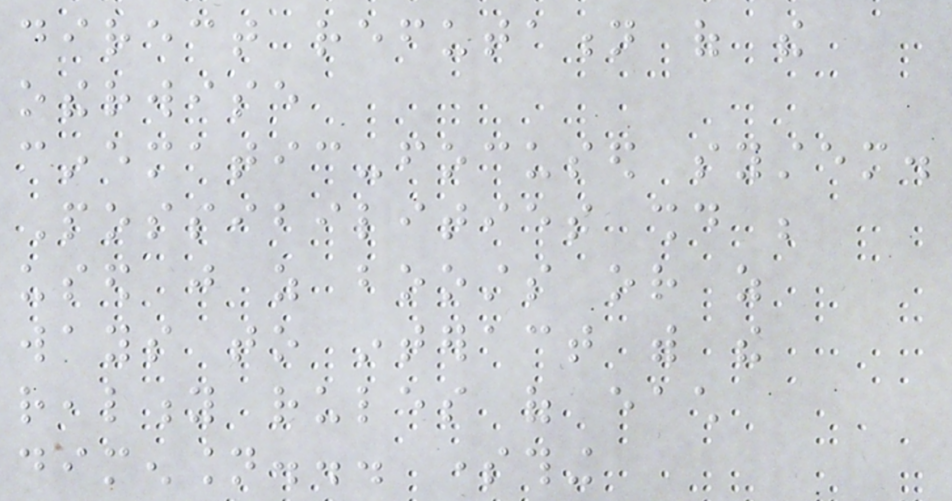direct refutation of the
otherwise
cinematic-focused system.
Possibilities should be
used just as boosts or as
ways to interact with the
reality rules of each
dimension... something
